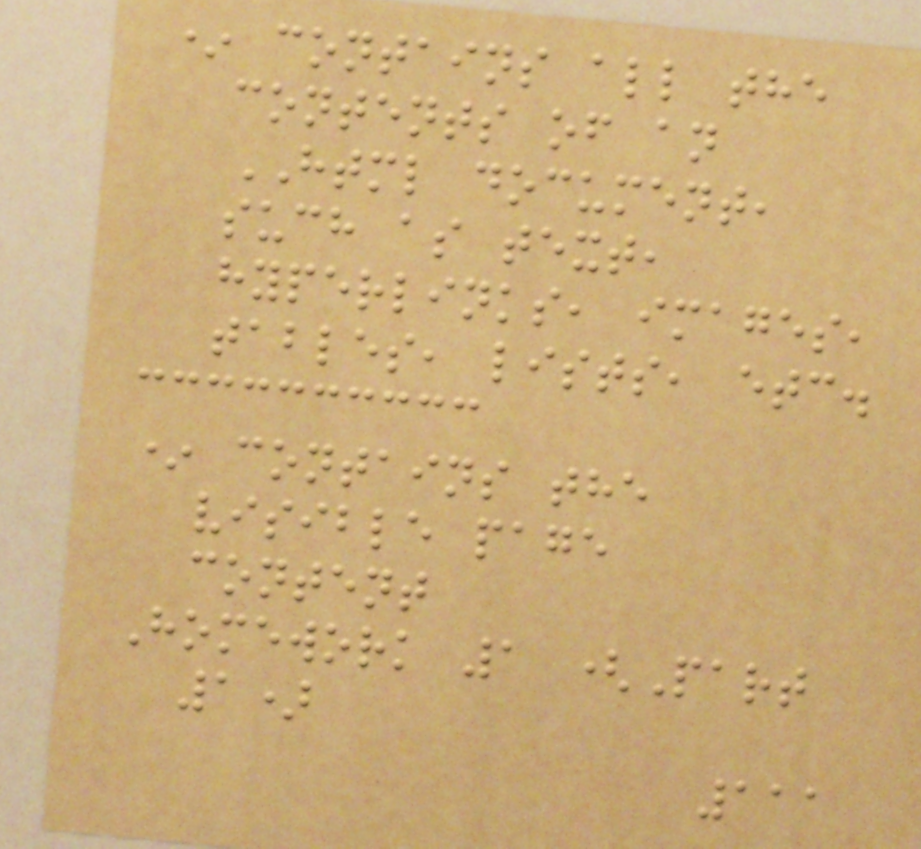* contains all the
contents of an
HTML document,
such as text,
hyperlinks, images,
tables, lists, etc.
* contains the
visible page
content
Homework 1 (Part
1)
111
